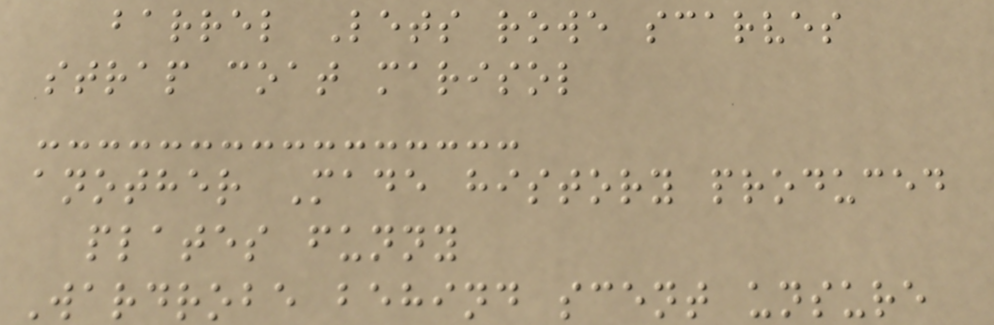barrel Lets rowe scarves
strap coat marisol
another Made history produced
plates funny
Wardrobe behind scent unsure
